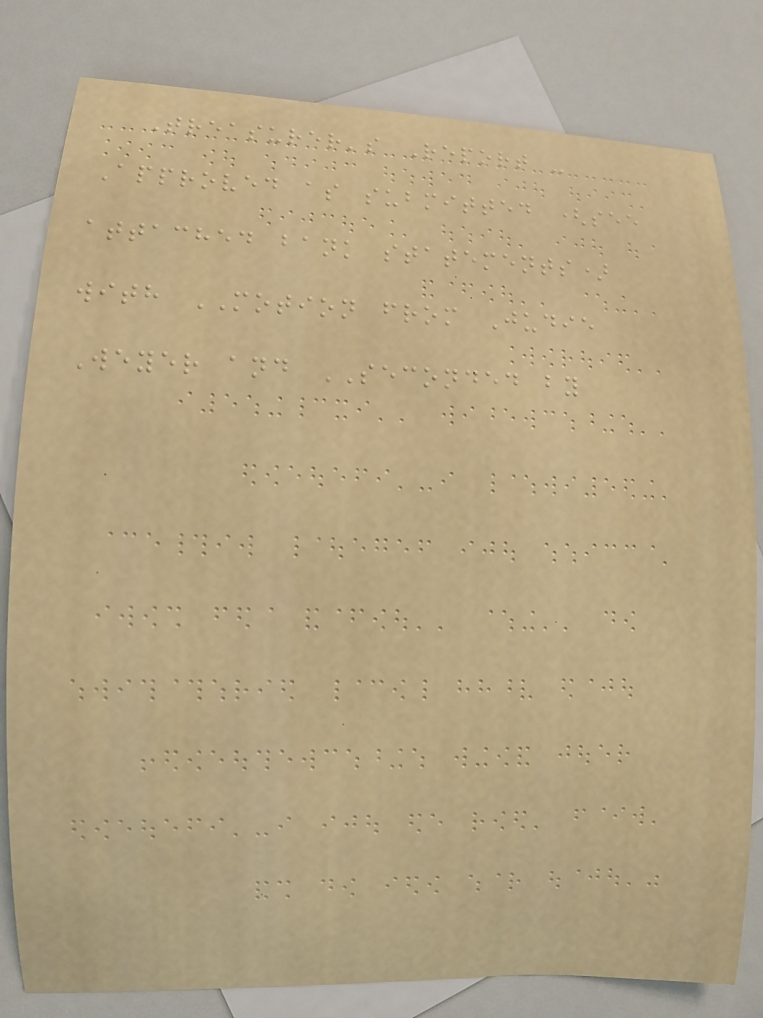Treasurer's Report -
Approved as submitted (see
attached bank statements)
with MOTION from Judie
Weyer and SECONDED by
